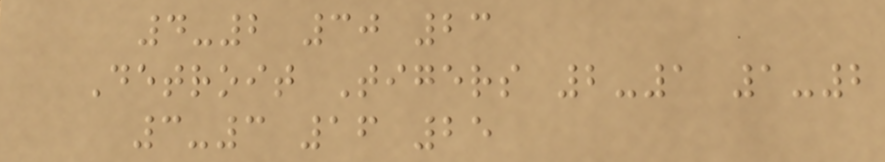4-2 30 23
Detroit Tigers 2-1 1-2
3-3 16 25
